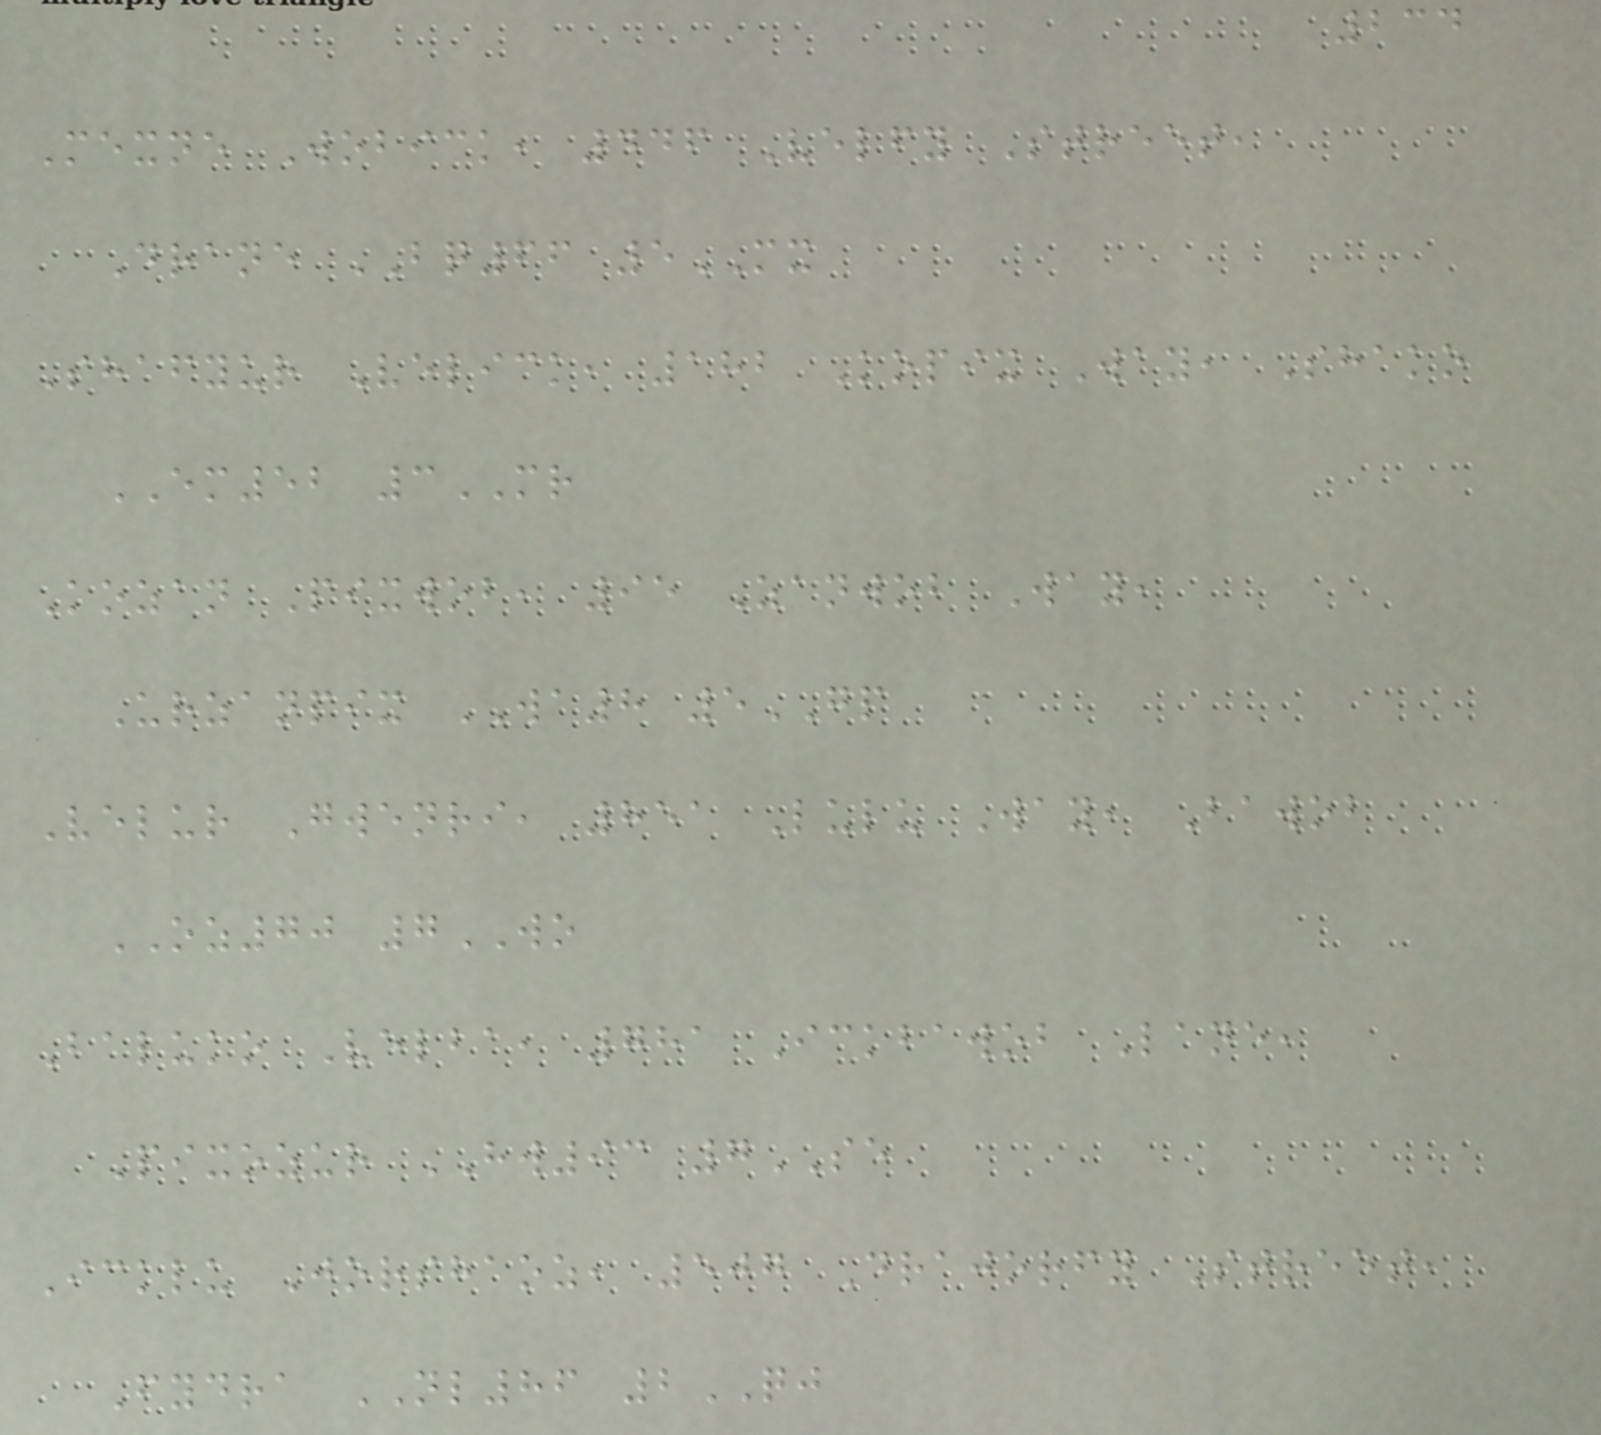234
Mexne Wobick, 446 Velfy Street,
Drane BQ66 5MX
Shafyur Velick, 182 Kopix Way, Shako
EM52 3MR
Kozan Pixwob, 95 Zanwob Way,
Urzanpix WA8 5GP
Velur Gwenri, 851 Lulu Way, Bawob
OZ70 7WO
Baluko Velba, 781 Ickbawob Lane,
Pixozur HW93 7SE
Icklu Jorshaoz, 507 Drajorfy Street,
Fydra NL86 2QJ
